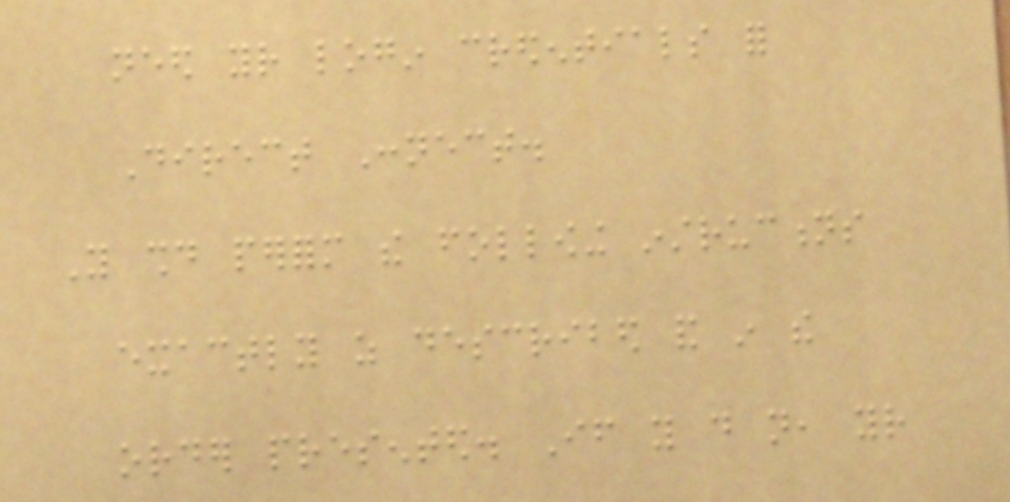need your login credentials for
Direct Connect.
You should perform the following instructions
exactly as described and in the
order presented. If you do not, your
